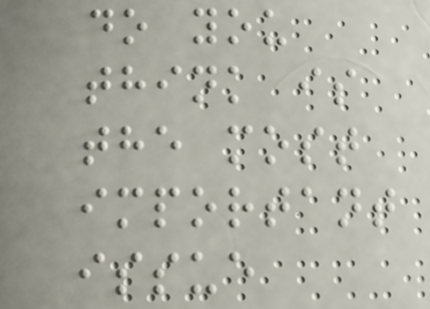do you
think is
the most
important
issue
